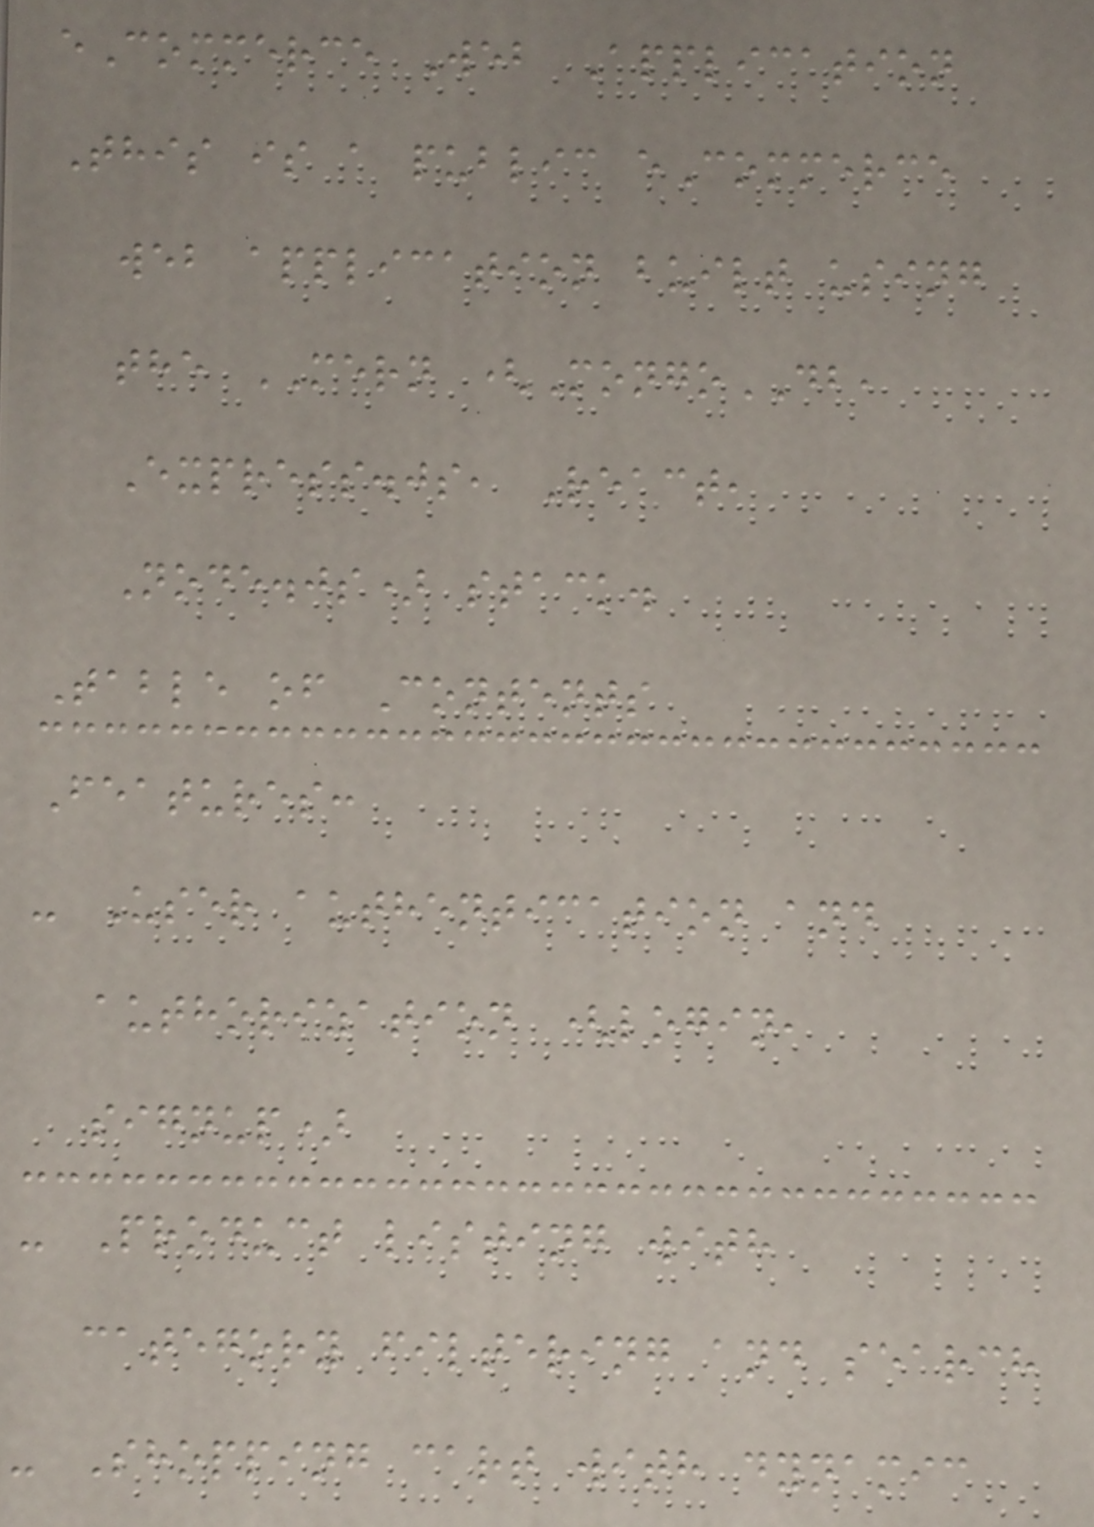eCommerce Web Application
This is a public eCommerce
web application built using
the MERN (MongoDB,
Express.js, React,
Node.js) stack.
Table of Contents
Features:
- User authentication and
authorization (login,
signup)
- Product listing with
category filtering and search
- Shopping cart with dynamic
